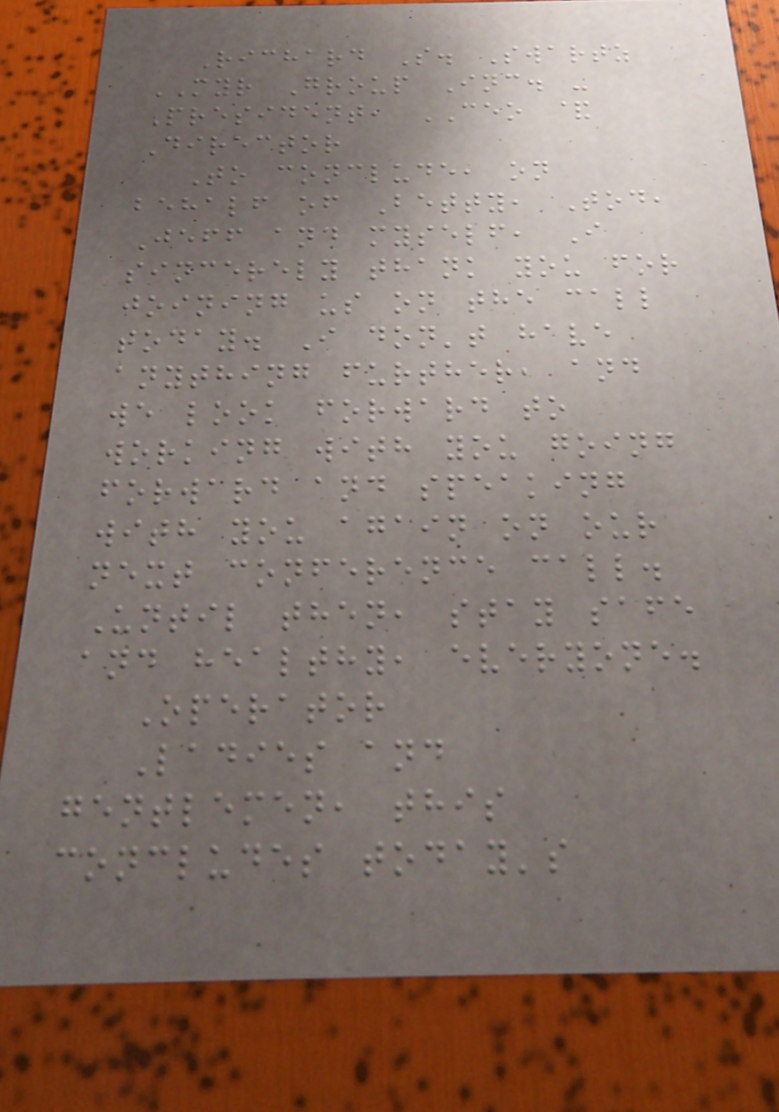Richard S. Swartz
MYR Group Inc. -
President, CEO &
Director
To conclude, on
behalf of Betty, Tod,
Jeff and myself, I
sincerely thank you for
joining us on the call
today. I don't have
anything further, and
we look forward to
working with you going
forward and speaking
with you again on our
next conference call.
Until then, stay safe
and healthy, everyone.
Operator
Ladies and
gentlemen, this
concludes today's
